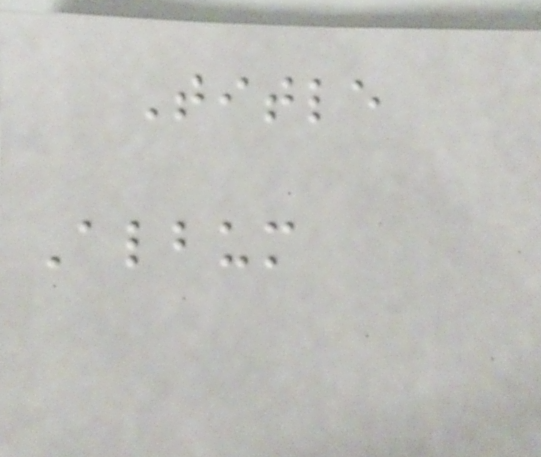Title
Album
